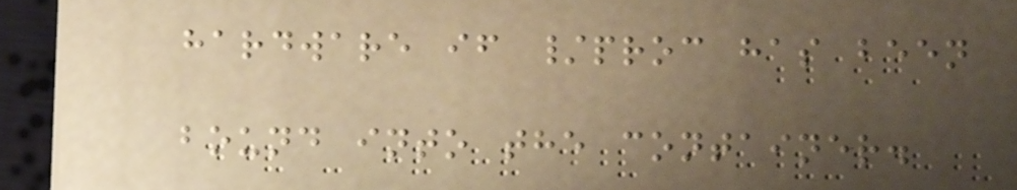hardware if /proc has been
bound into the container.
